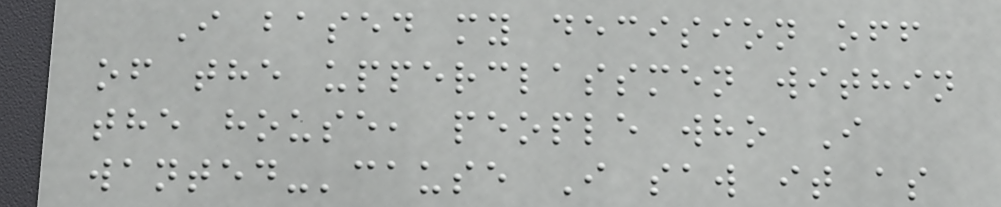I based my decision off
of the upperclassmen within
the house, people who I
wanted-'cause I saw it as
